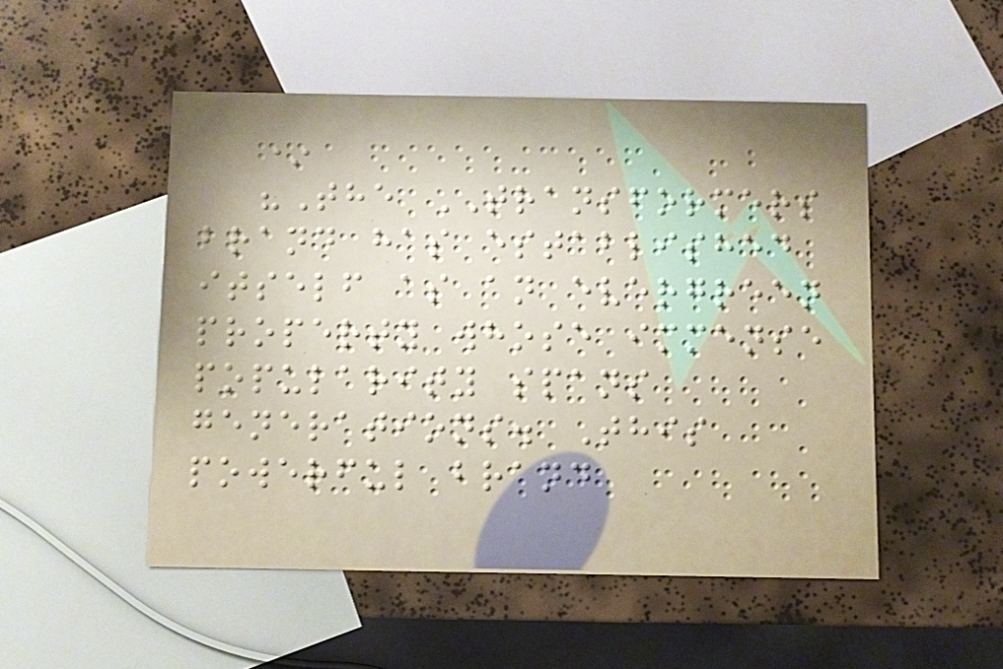*
"The TRANSFORMERS
brand has established
itself as an evergreen
property whose immense
popularity spans
generations. This
powerful brand
